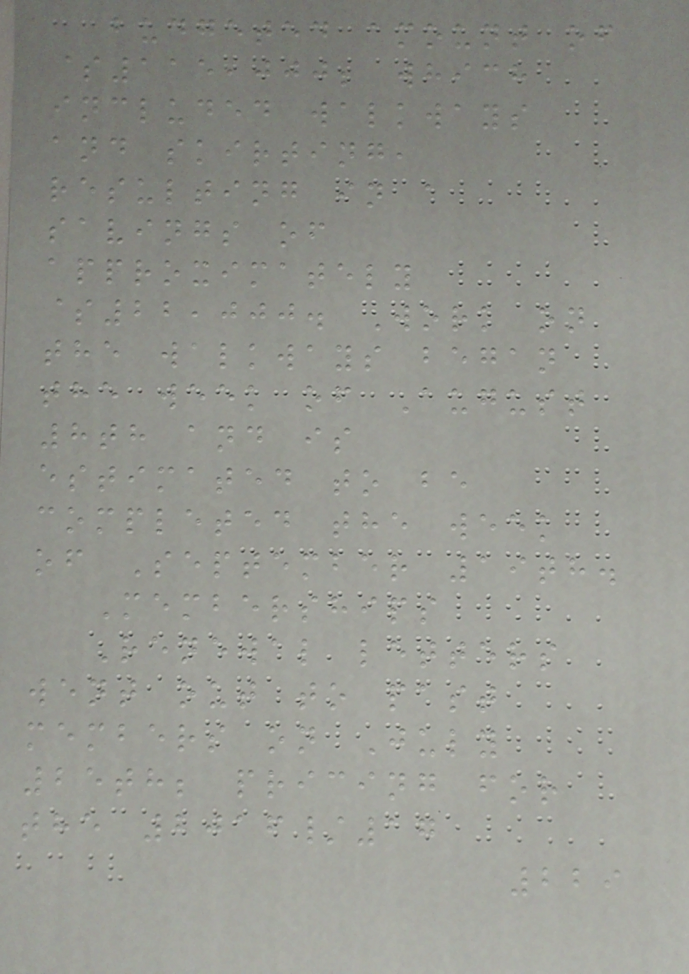budgeted amount of
$115,000; which
included walkways
and skirting,
resulting in a
savings of
approximately
$22,000. Work on
the walkways began
the week of August
8th and is
estimated to be
completed the week
of September 19th.
Memberships
Renewal letters
went out to past
members on July
25th; pricing for
the 2016/17
229
